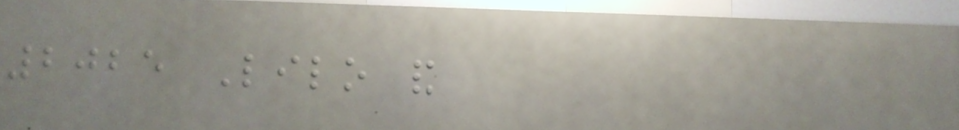2025 Lilo and
